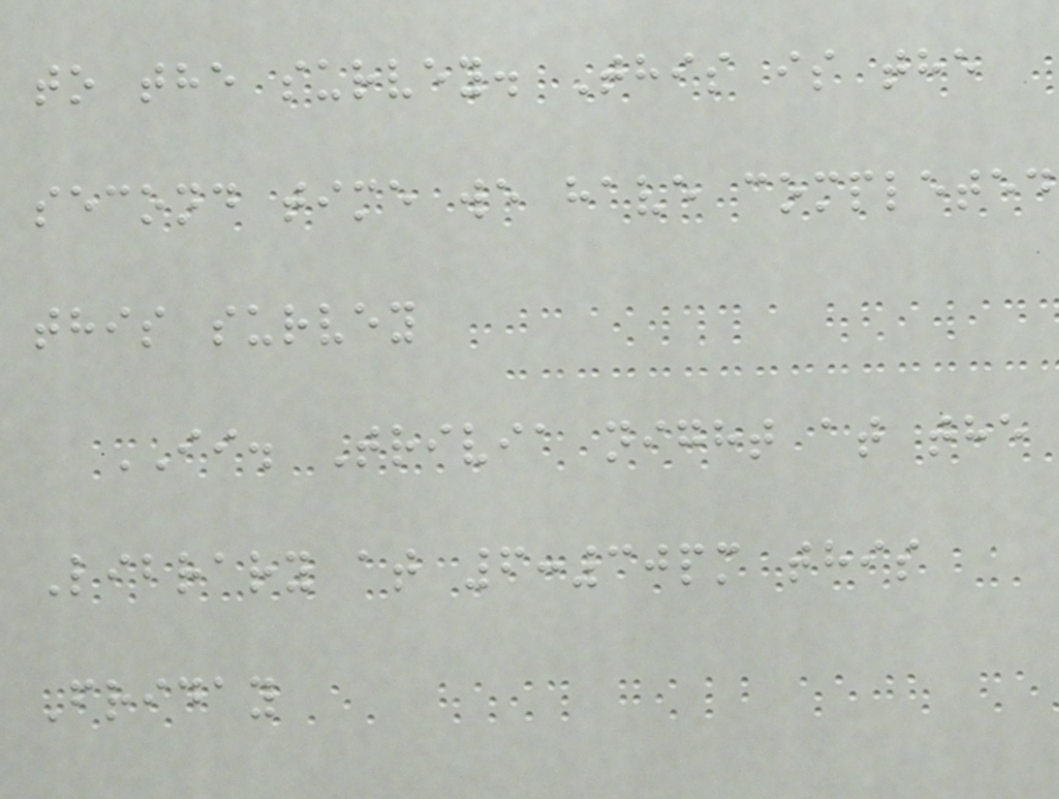to the survey. This is the
second time we have completed
this survey
II. Trivia night at the
Library at 6:30pm this
Friday
